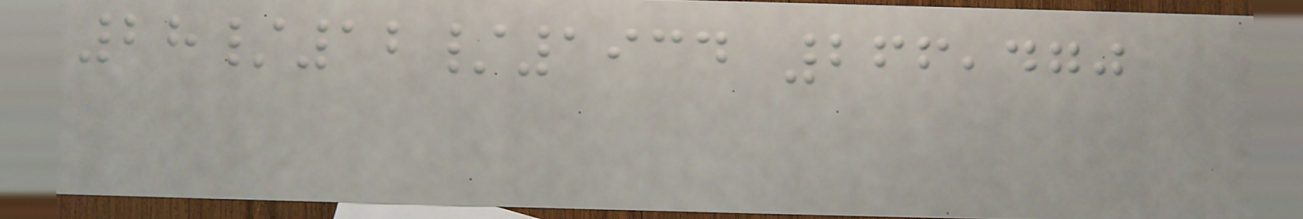28/12/1934 266,470
